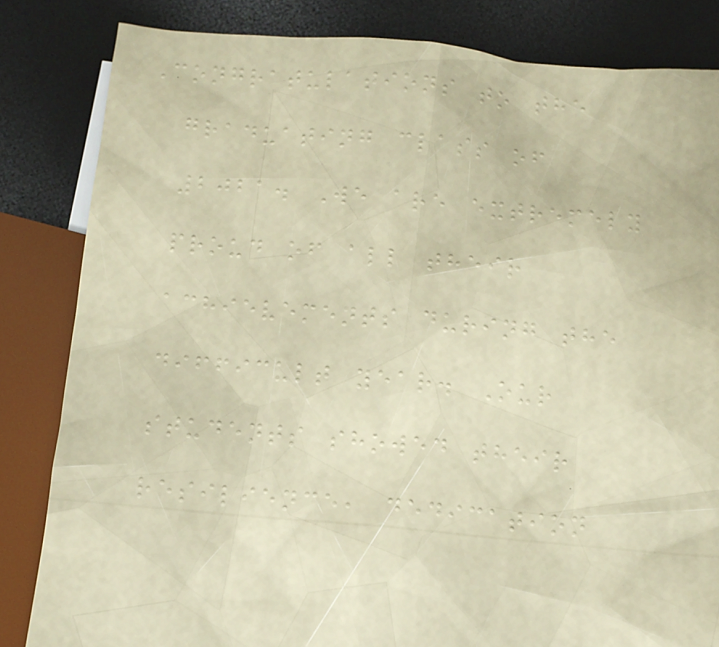Congratulations to the
graduating class of
2021. We are extremely
proud of all their
achievements during the
difficult year. Our
students showed their
resilience, dedication
